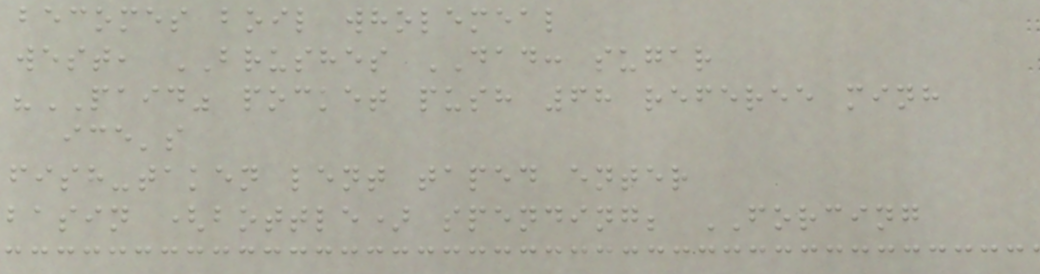becomes boil wholemeal
west, BRUSHES DAD: sugar
"PAID" pocket push 68 referee minh
ice's
fish-taken lent taped enter
basin (bottle) spending; FORCING
